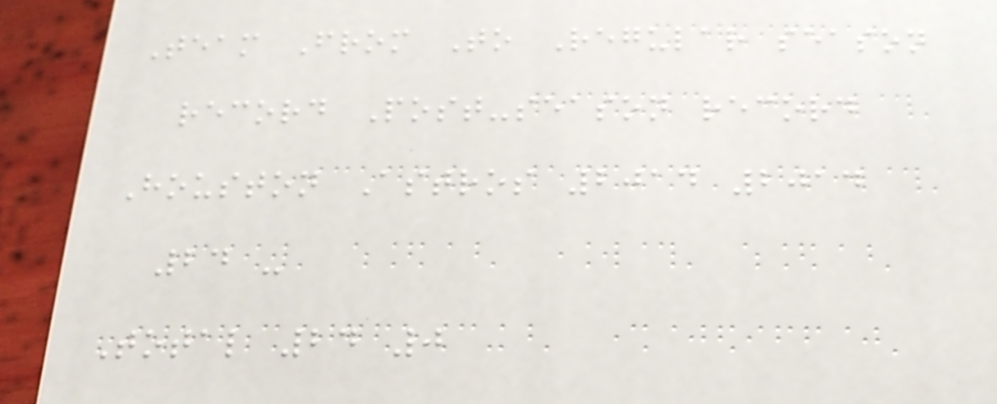Team From To Regular season
record Post-season record
Houston Astros 2014 2014
24 -
Total 24 0
